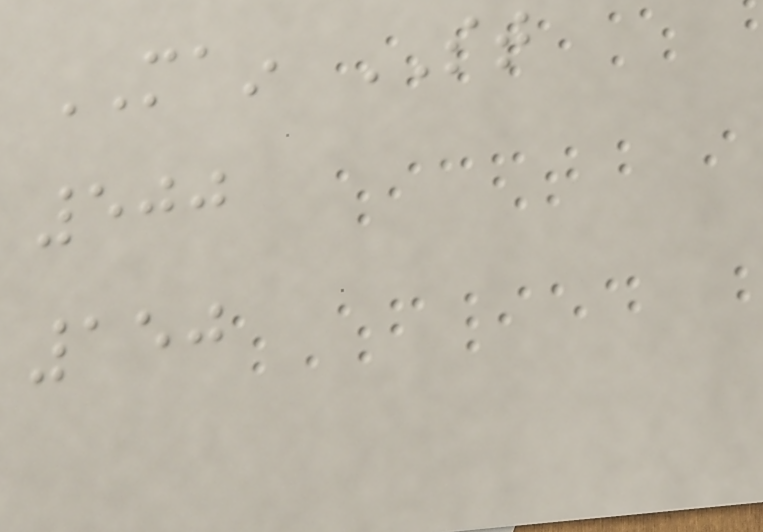MAIN ST
500
150
